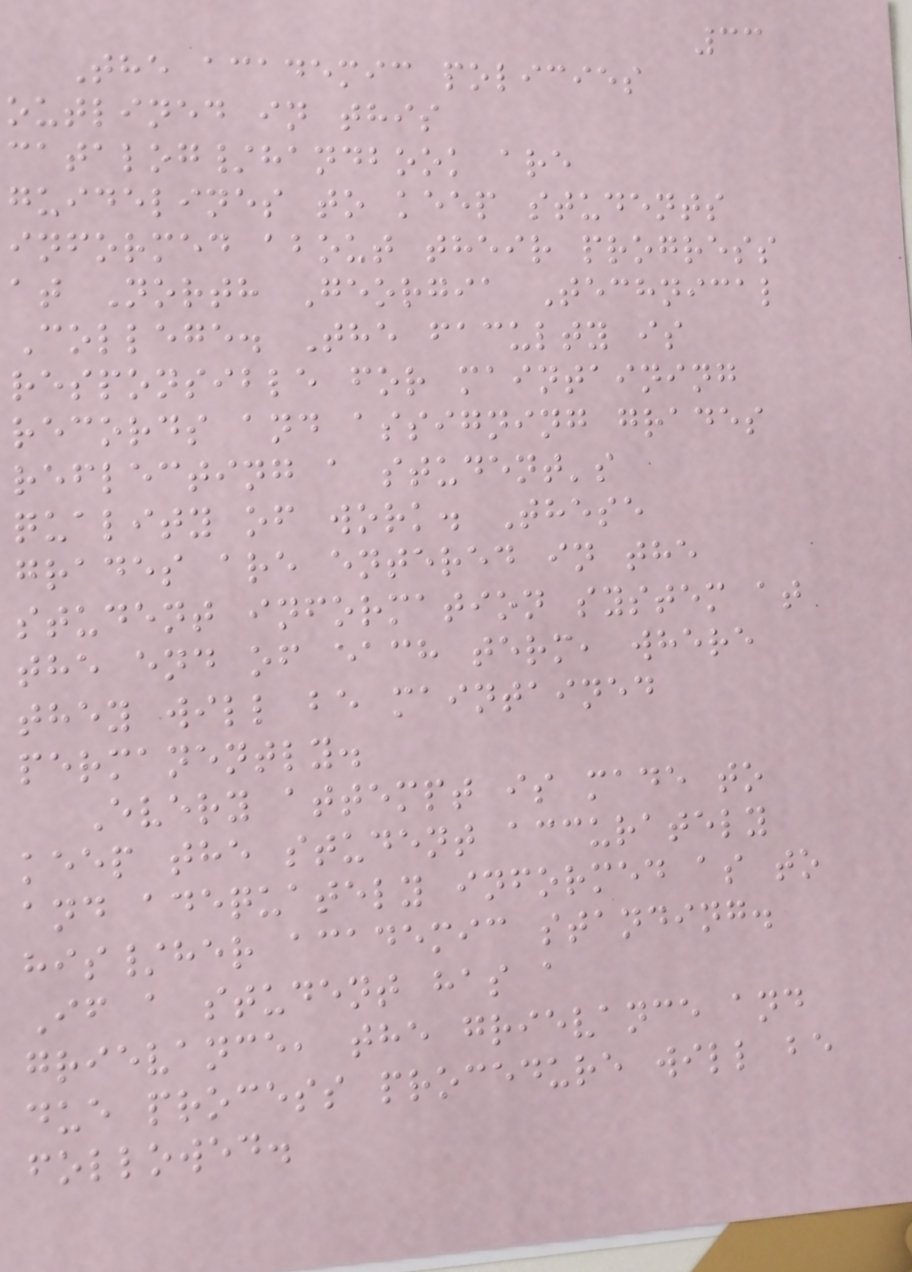33
The academic policies
outlined in this
catalog/handbook are
guidelines to keep students
informed about their progress
at North Georgia Technical
College. The faculty is
responsible for maintaining
records and assigning grades
reflecting a student's
quality of work. These
grades are entered in the
student information system at
the end of each term, where
they will be maintained
permanently.
Every attempt is made to
keep the student accurately
and adequately informed as to
his/her academic standing.
If a student has a
grievance, the grievance and
due process procedure will be
followed.
